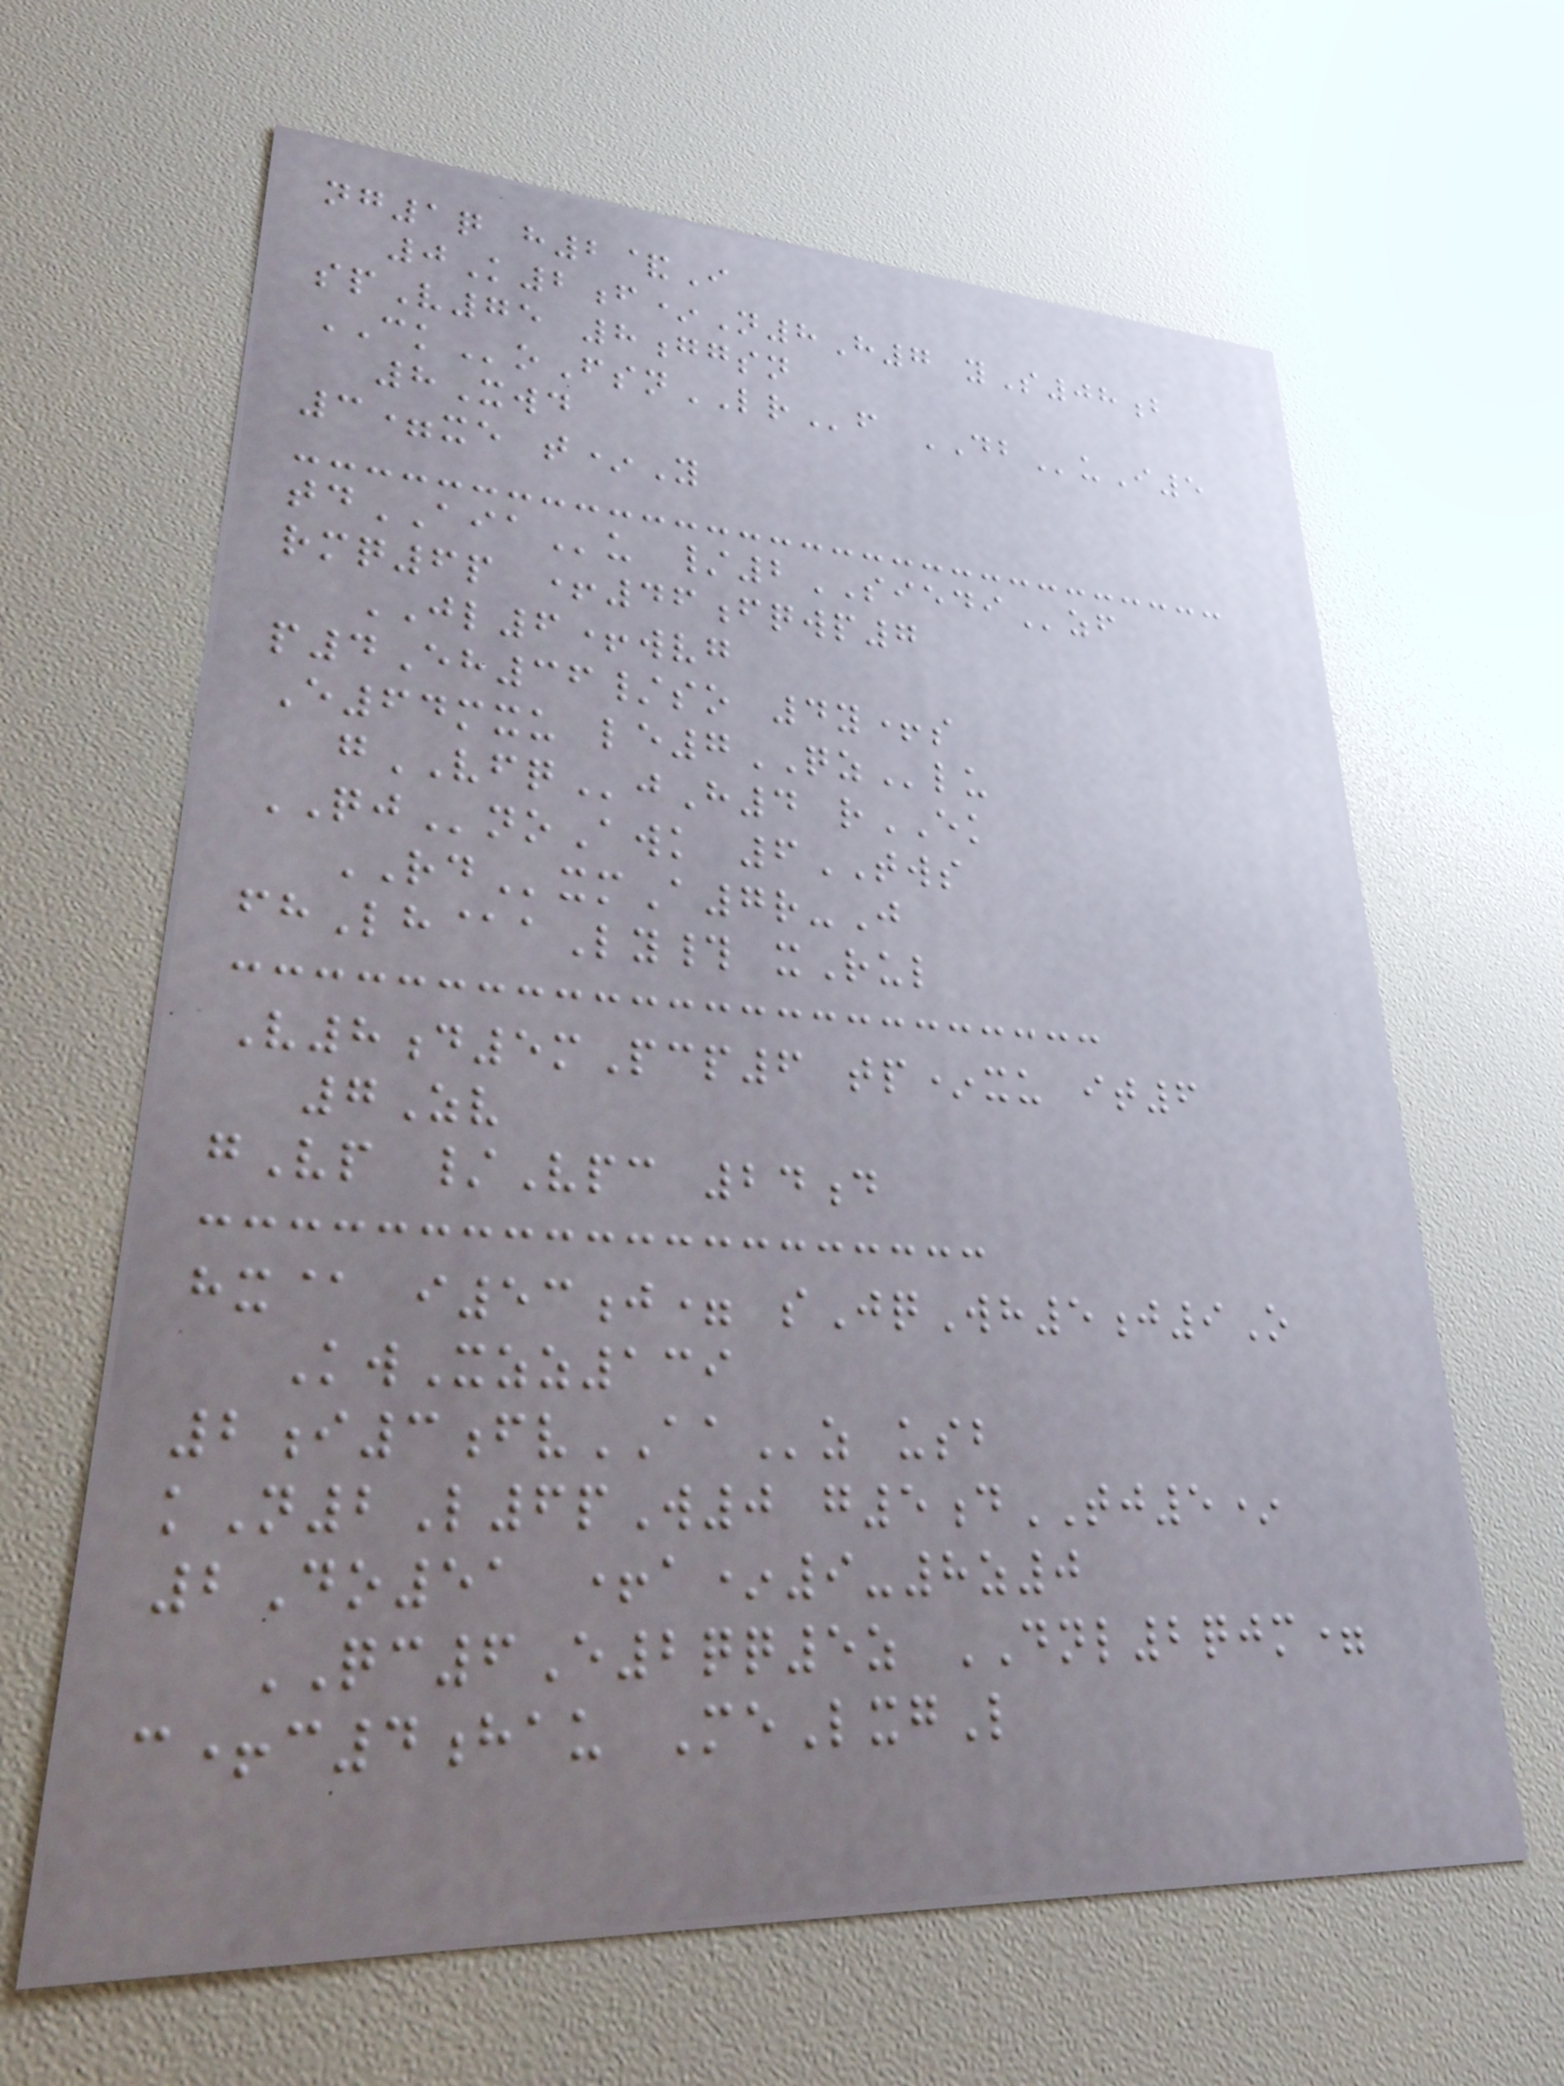ng1q h2&I
0K2f*N8H7 yS08b
spV75 8ggsn
CKoFsnLRf DBuI5
8Xwd
3=xe t*Y
tdAIAu /2SIEDIzf
rmq6p +46fqwp7
JL6+wvg
p4Eh36/so 4y+s
E64mxu le7QZlu
gVFQjH4 rEK
QJnoAwk 6TWS
RDxmA7r-J
fhLh@aLy# xRul
V8d5mPcp6 tp*xu it6
7Zv
gVp /Vpc 24d
hx@ i53j= sJqWh5j9O
KwXzz139
2i3fvAAz usb
kN2L6pW0 g5dTJ5*
2Do51 +a*9-8z0
QC6E2qq5z DNL2qjm=
c+c4hau MeLxgL
